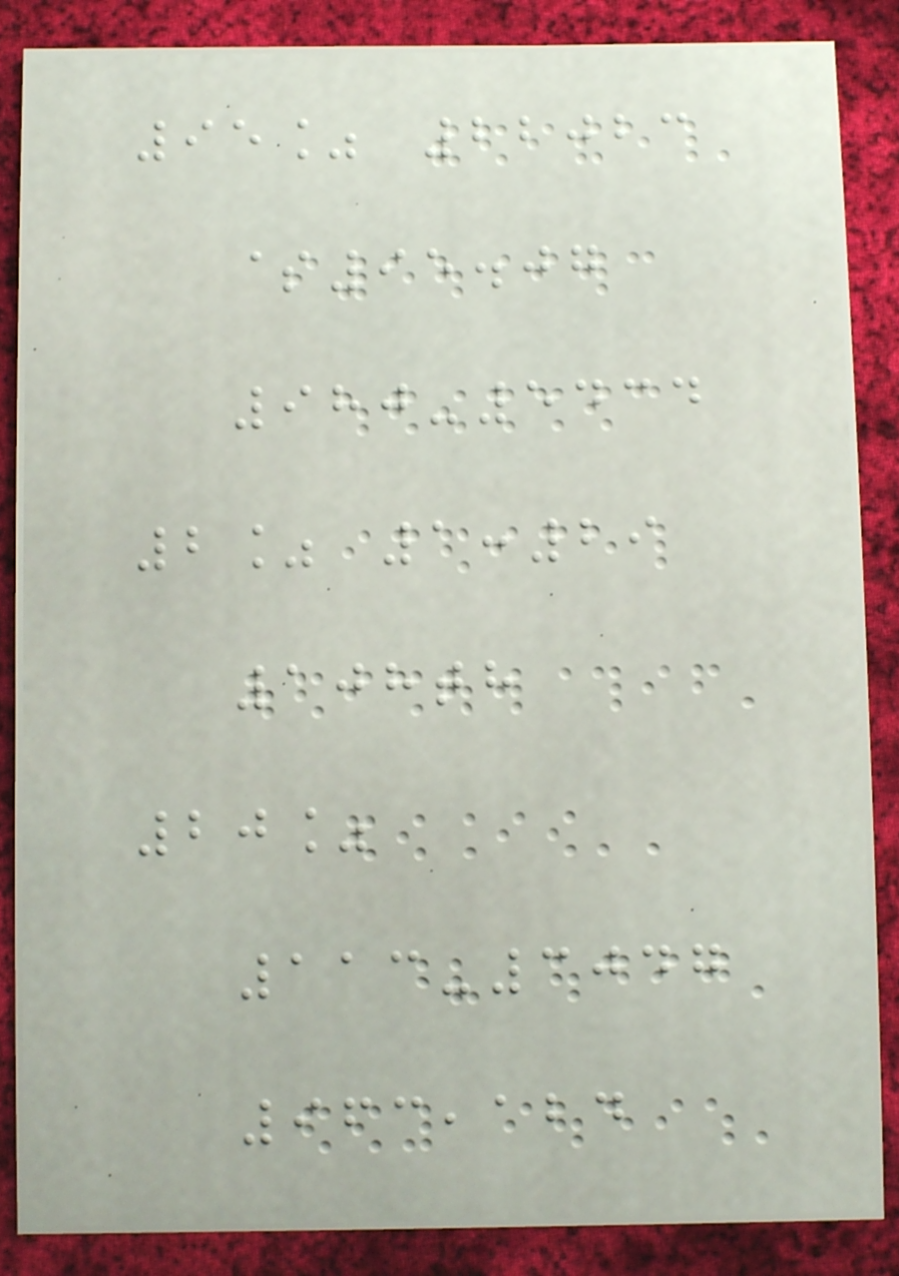95% 22023
$95.07
980-5434
2% 1:29
108th
20%
113-3047
963,124
